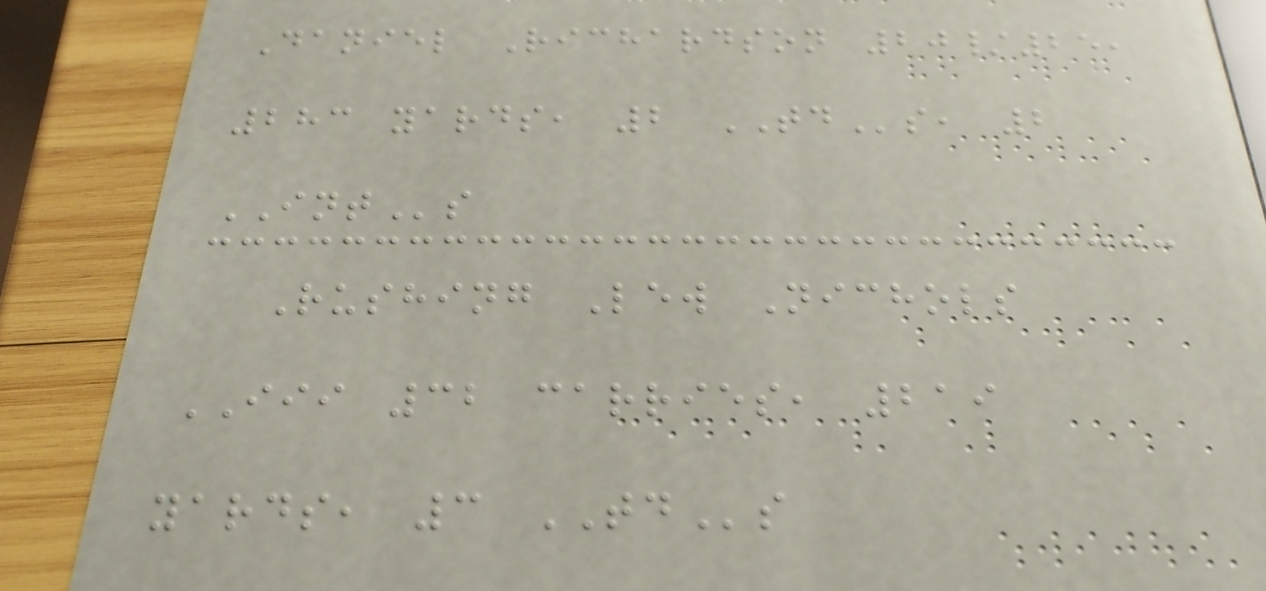Daniel Richardson 20/25,
283 yards, 2 TDs, 2
INTs
Rushing Lew Nichols
III 32 carries, 219
yards, 3 TDs
